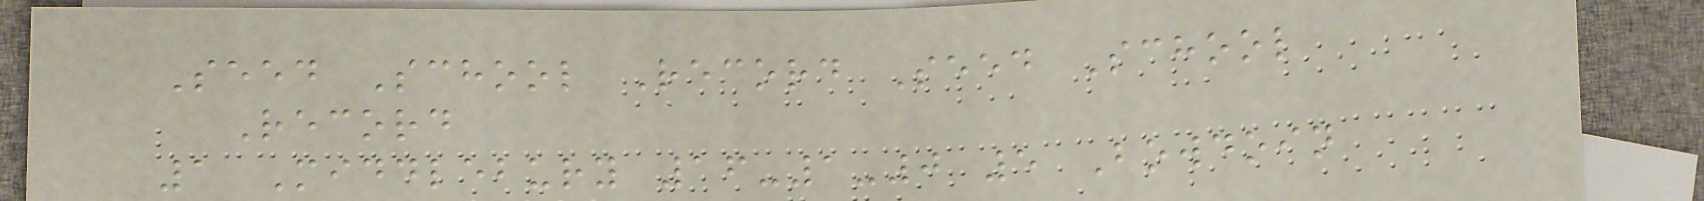Seed School Record Seed School
Record
1 Middlebury 16-1-0 5 Bowdoin
